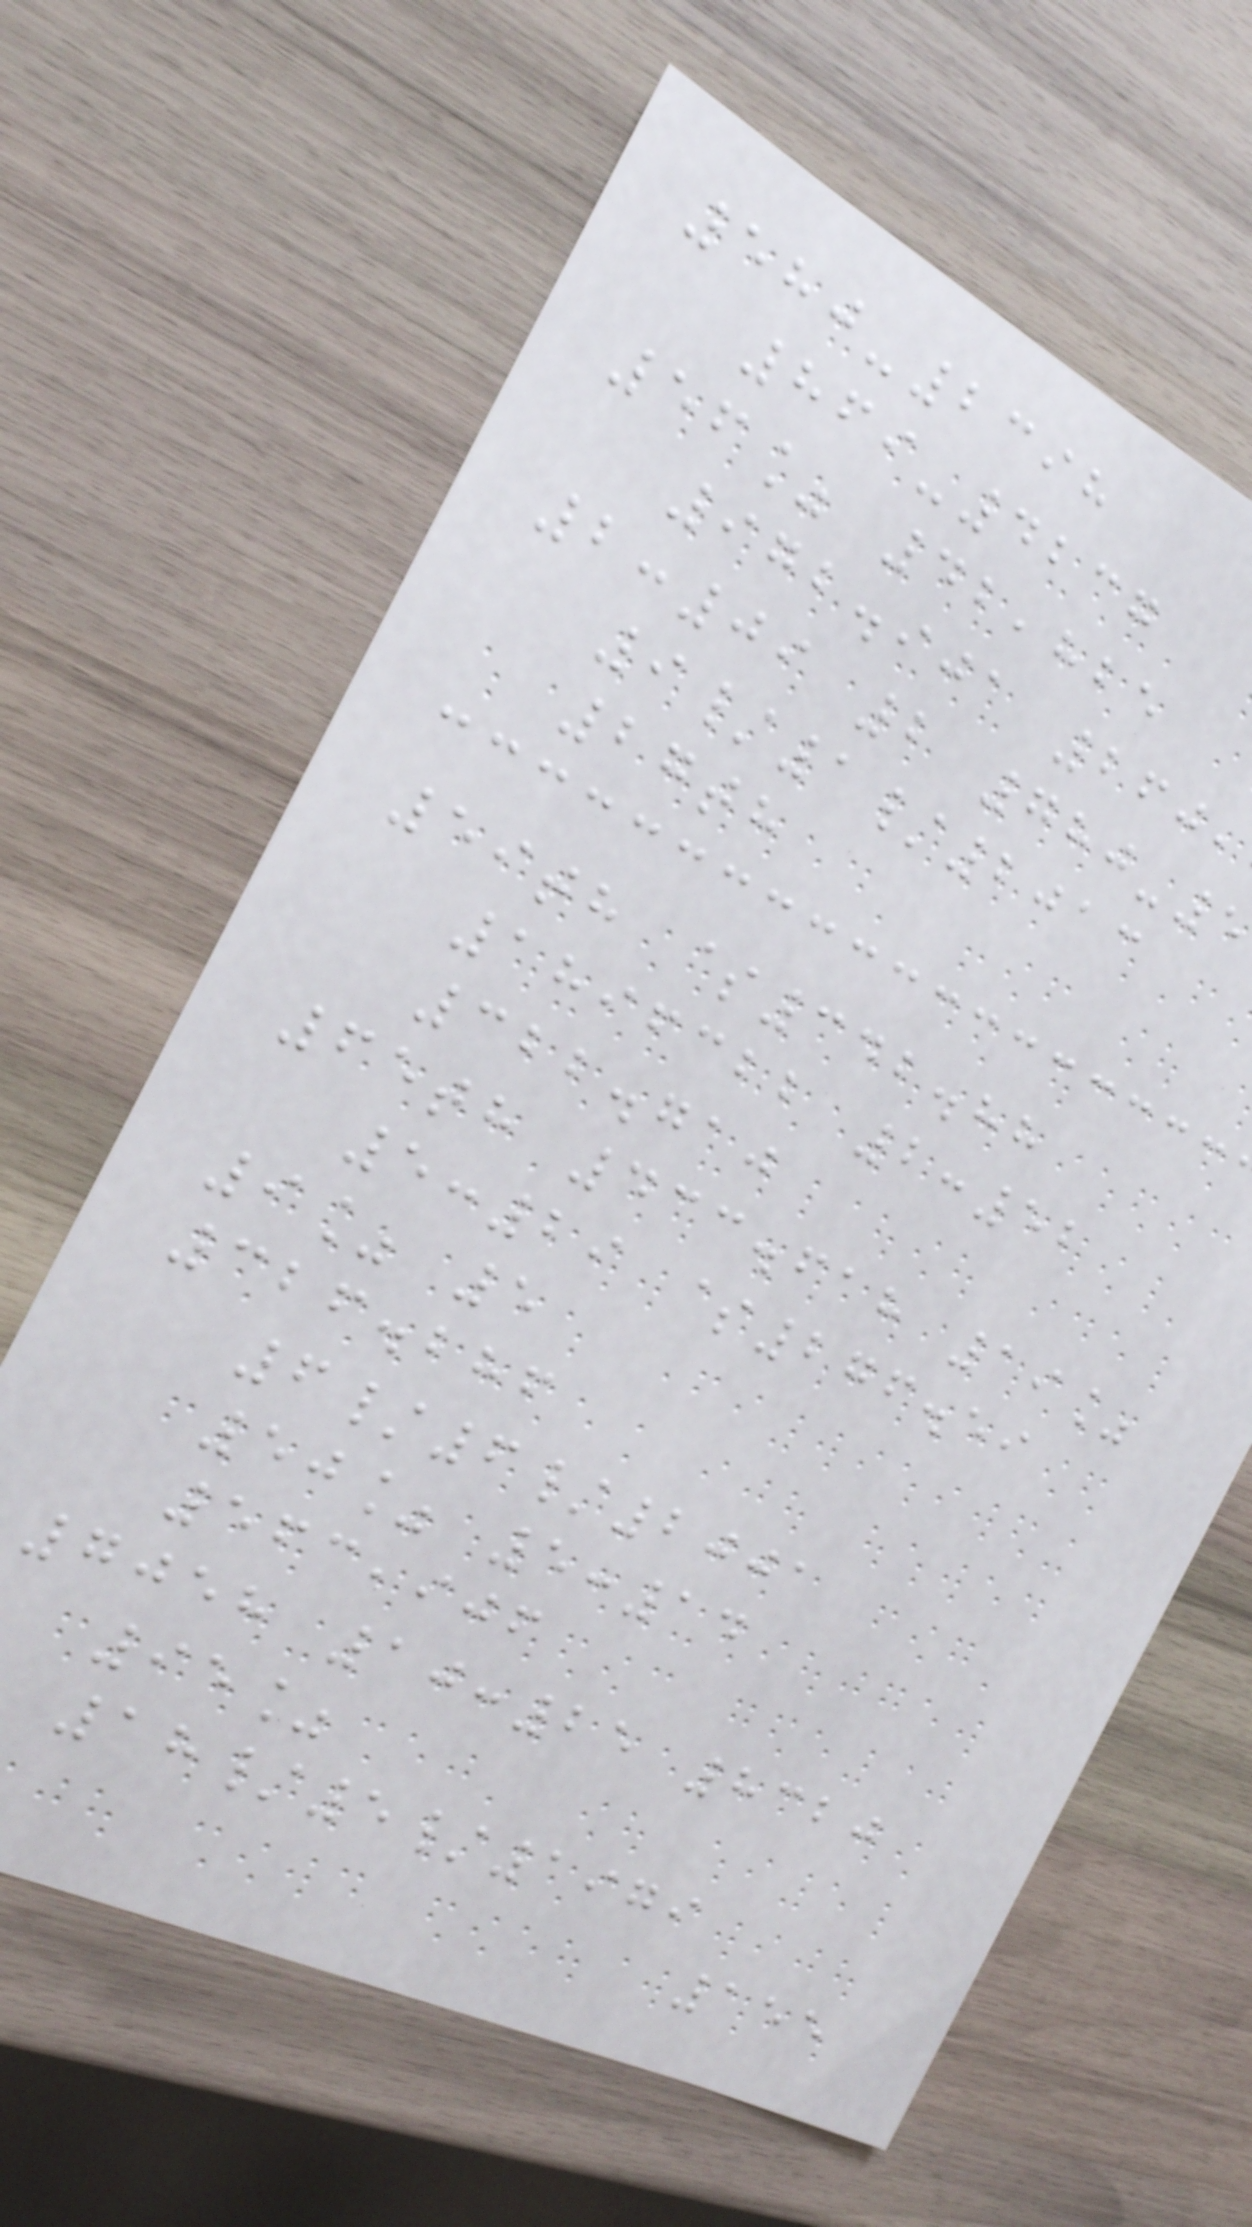580-2398
869-4237
56% 42,825
972.901 260,
2:09 2 780-5
9/1/2013
27th
59th $342.88
1896322 2:52
322.710
65th 433.618 19%
5:29 $276.59
9% 5
326.286
6/6/2001
50% 5:14
563,906
7058 10:25 8320
95%
18/5/1979
155
